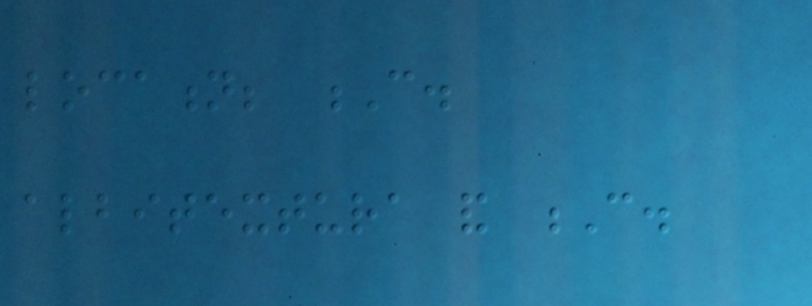location; C.
albitextura and C.
